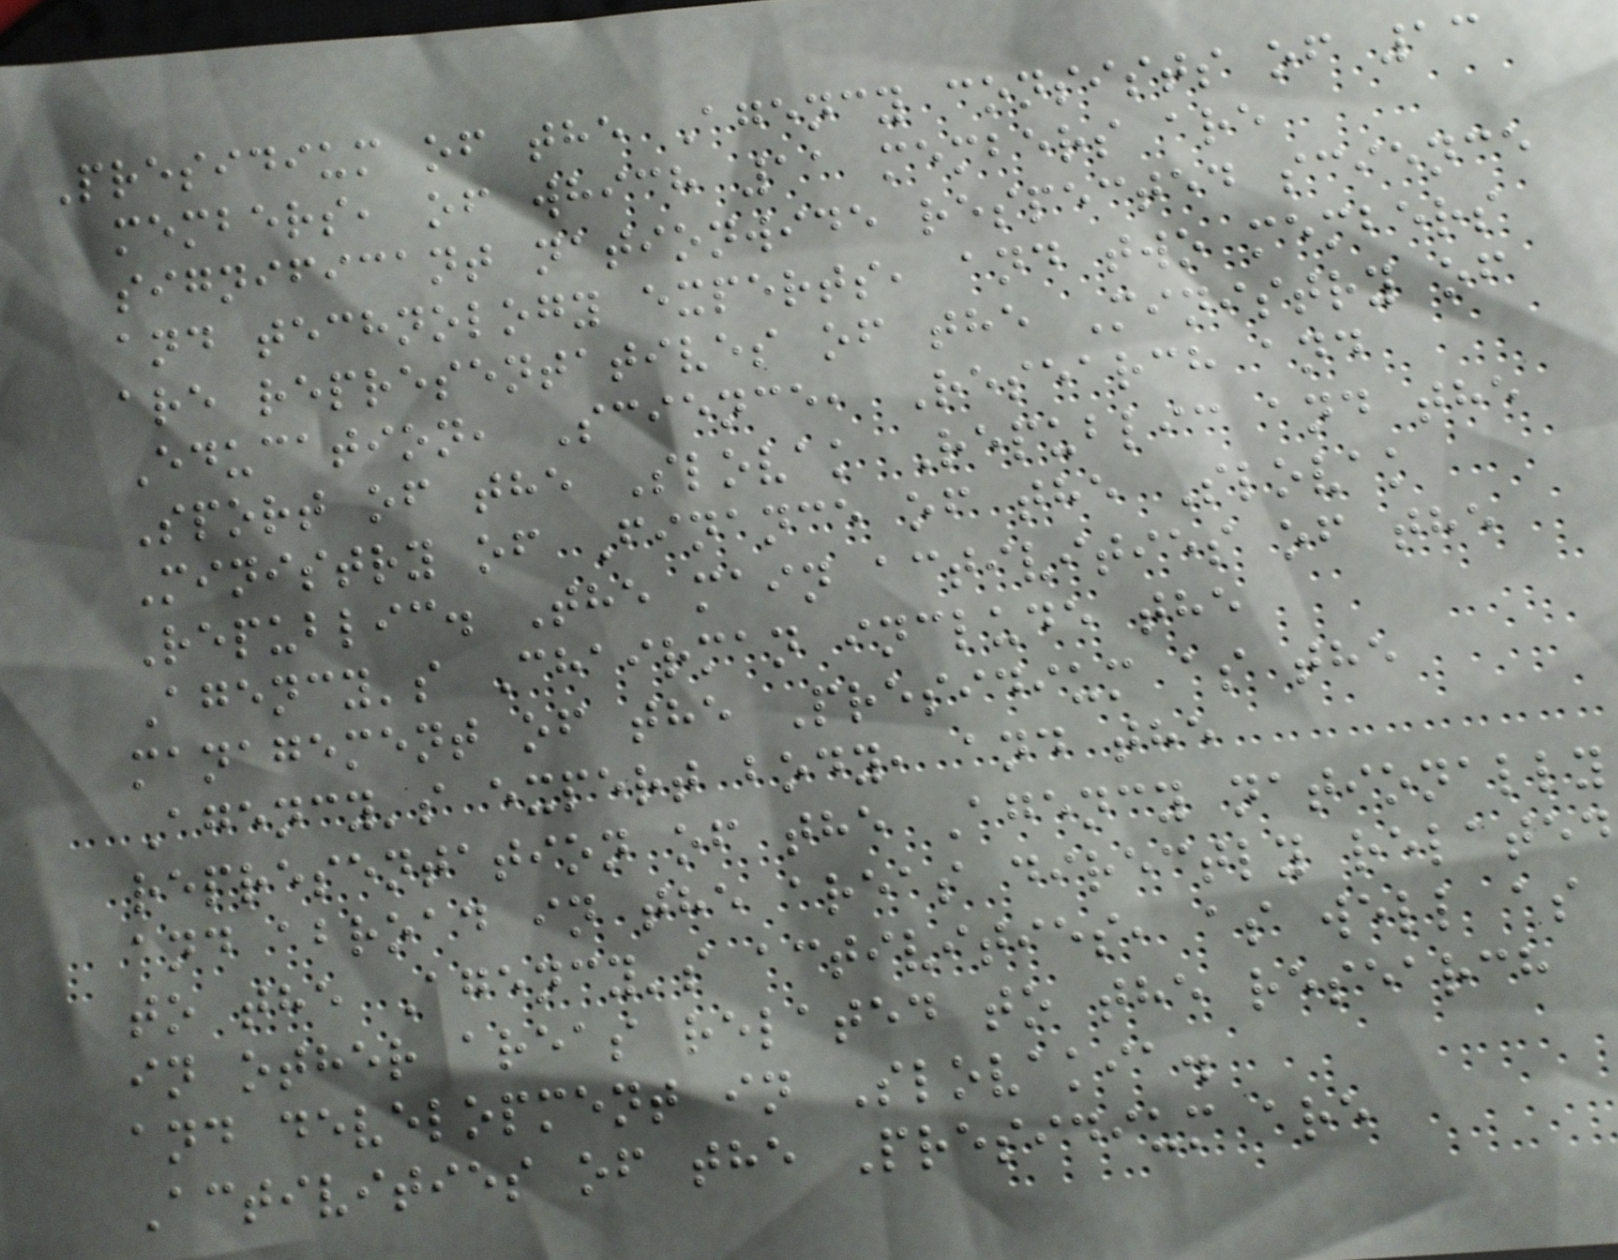Presidium of the Agency consists of 13
members, of which 11 members are
significant nationwide respected science
and technology experts, and two members
are representatives of the Ministry of
Education, Science, Research and
Sport of the Slovak Republic and the
Ministry of Finance of the Slovak
Republic. The main activities of the
Agency's Chairman include the
management of the Presidium as the
Agency's expert body, and the
representation of the Agency nationally
and abroad in the areas directly related
to the Agency's activities, as well as
in other areas related to the research
and development in Slovakia.
Activities of the Presidium are
